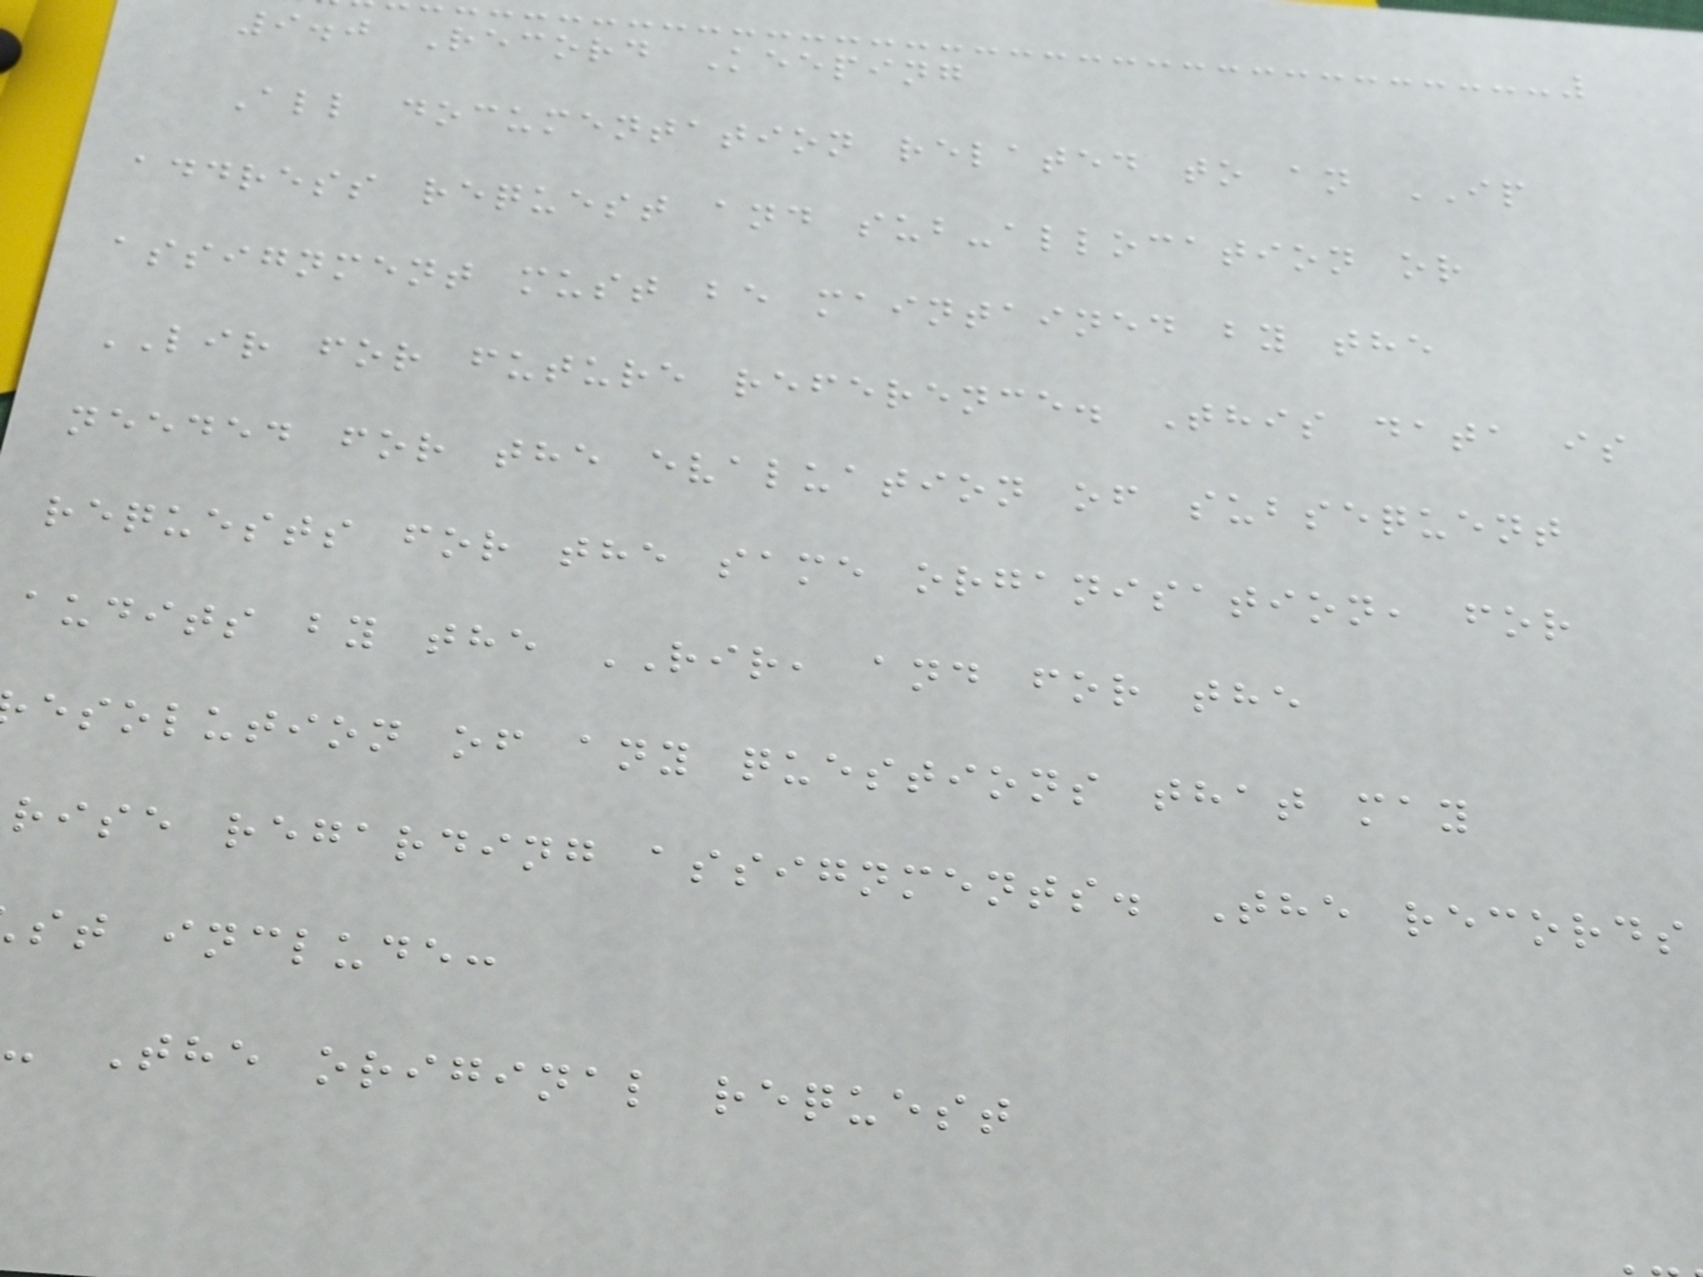9.0 Record Keeping
All documentation related to an IP
address request and sub-allocation or
assignment must be maintained by the
LIR for future reference. This data is
needed for the evaluation of subsequent
requests for the same organisation, for
audits by the RIR, and for the
esolution of any questions that may
rise regarding assignments. The records
st include:
- The original request
